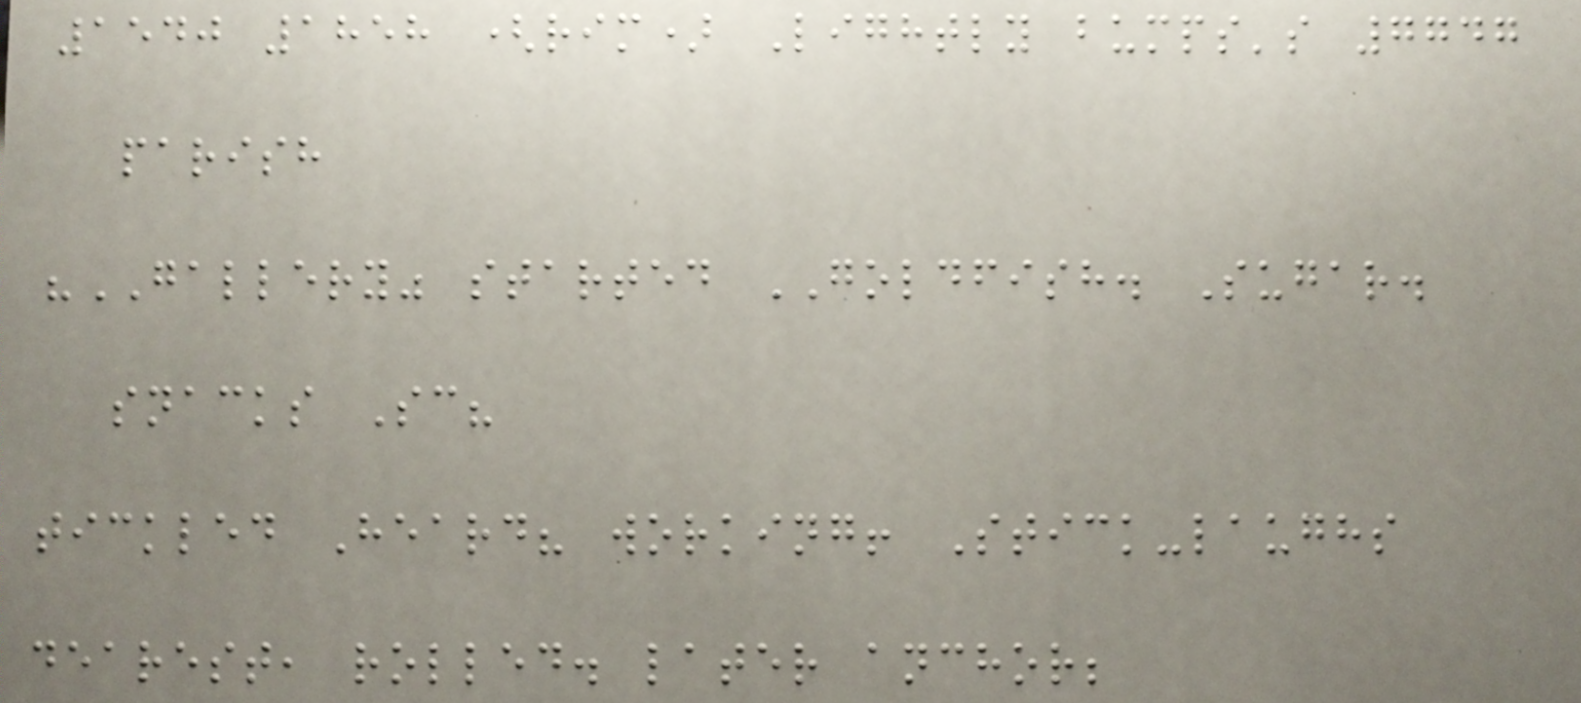1540 1858 (rim) Lightly bumps's 7747
parish
"GALLERY" started GOLDFISH. Sugar.
snacks Sc?
tickled Heard? working! Stick-laughs
dearest, rolled. later anchor;
